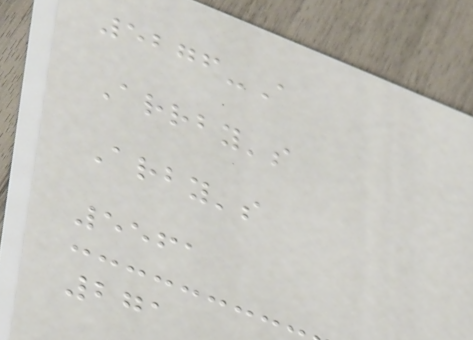5276-A
Arrby's
Arby's
5561
271
